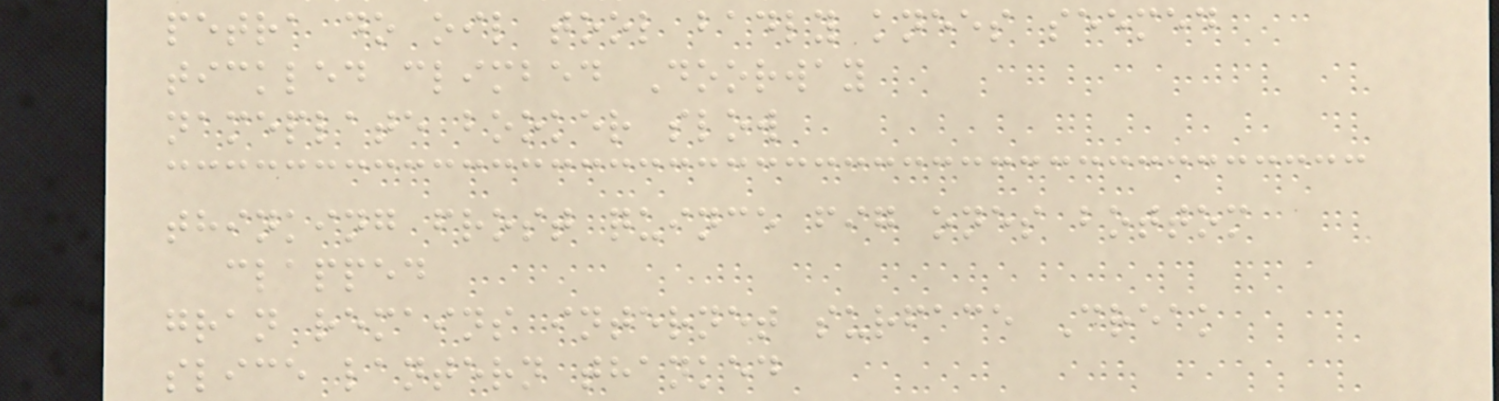petra do oil tool badly knees seemed
tickled climbed Doorway
nameplate booker slow
thinking frost quince fig ones bottom
clapped
gran remains internet surface Creak
slice lantern thanked
